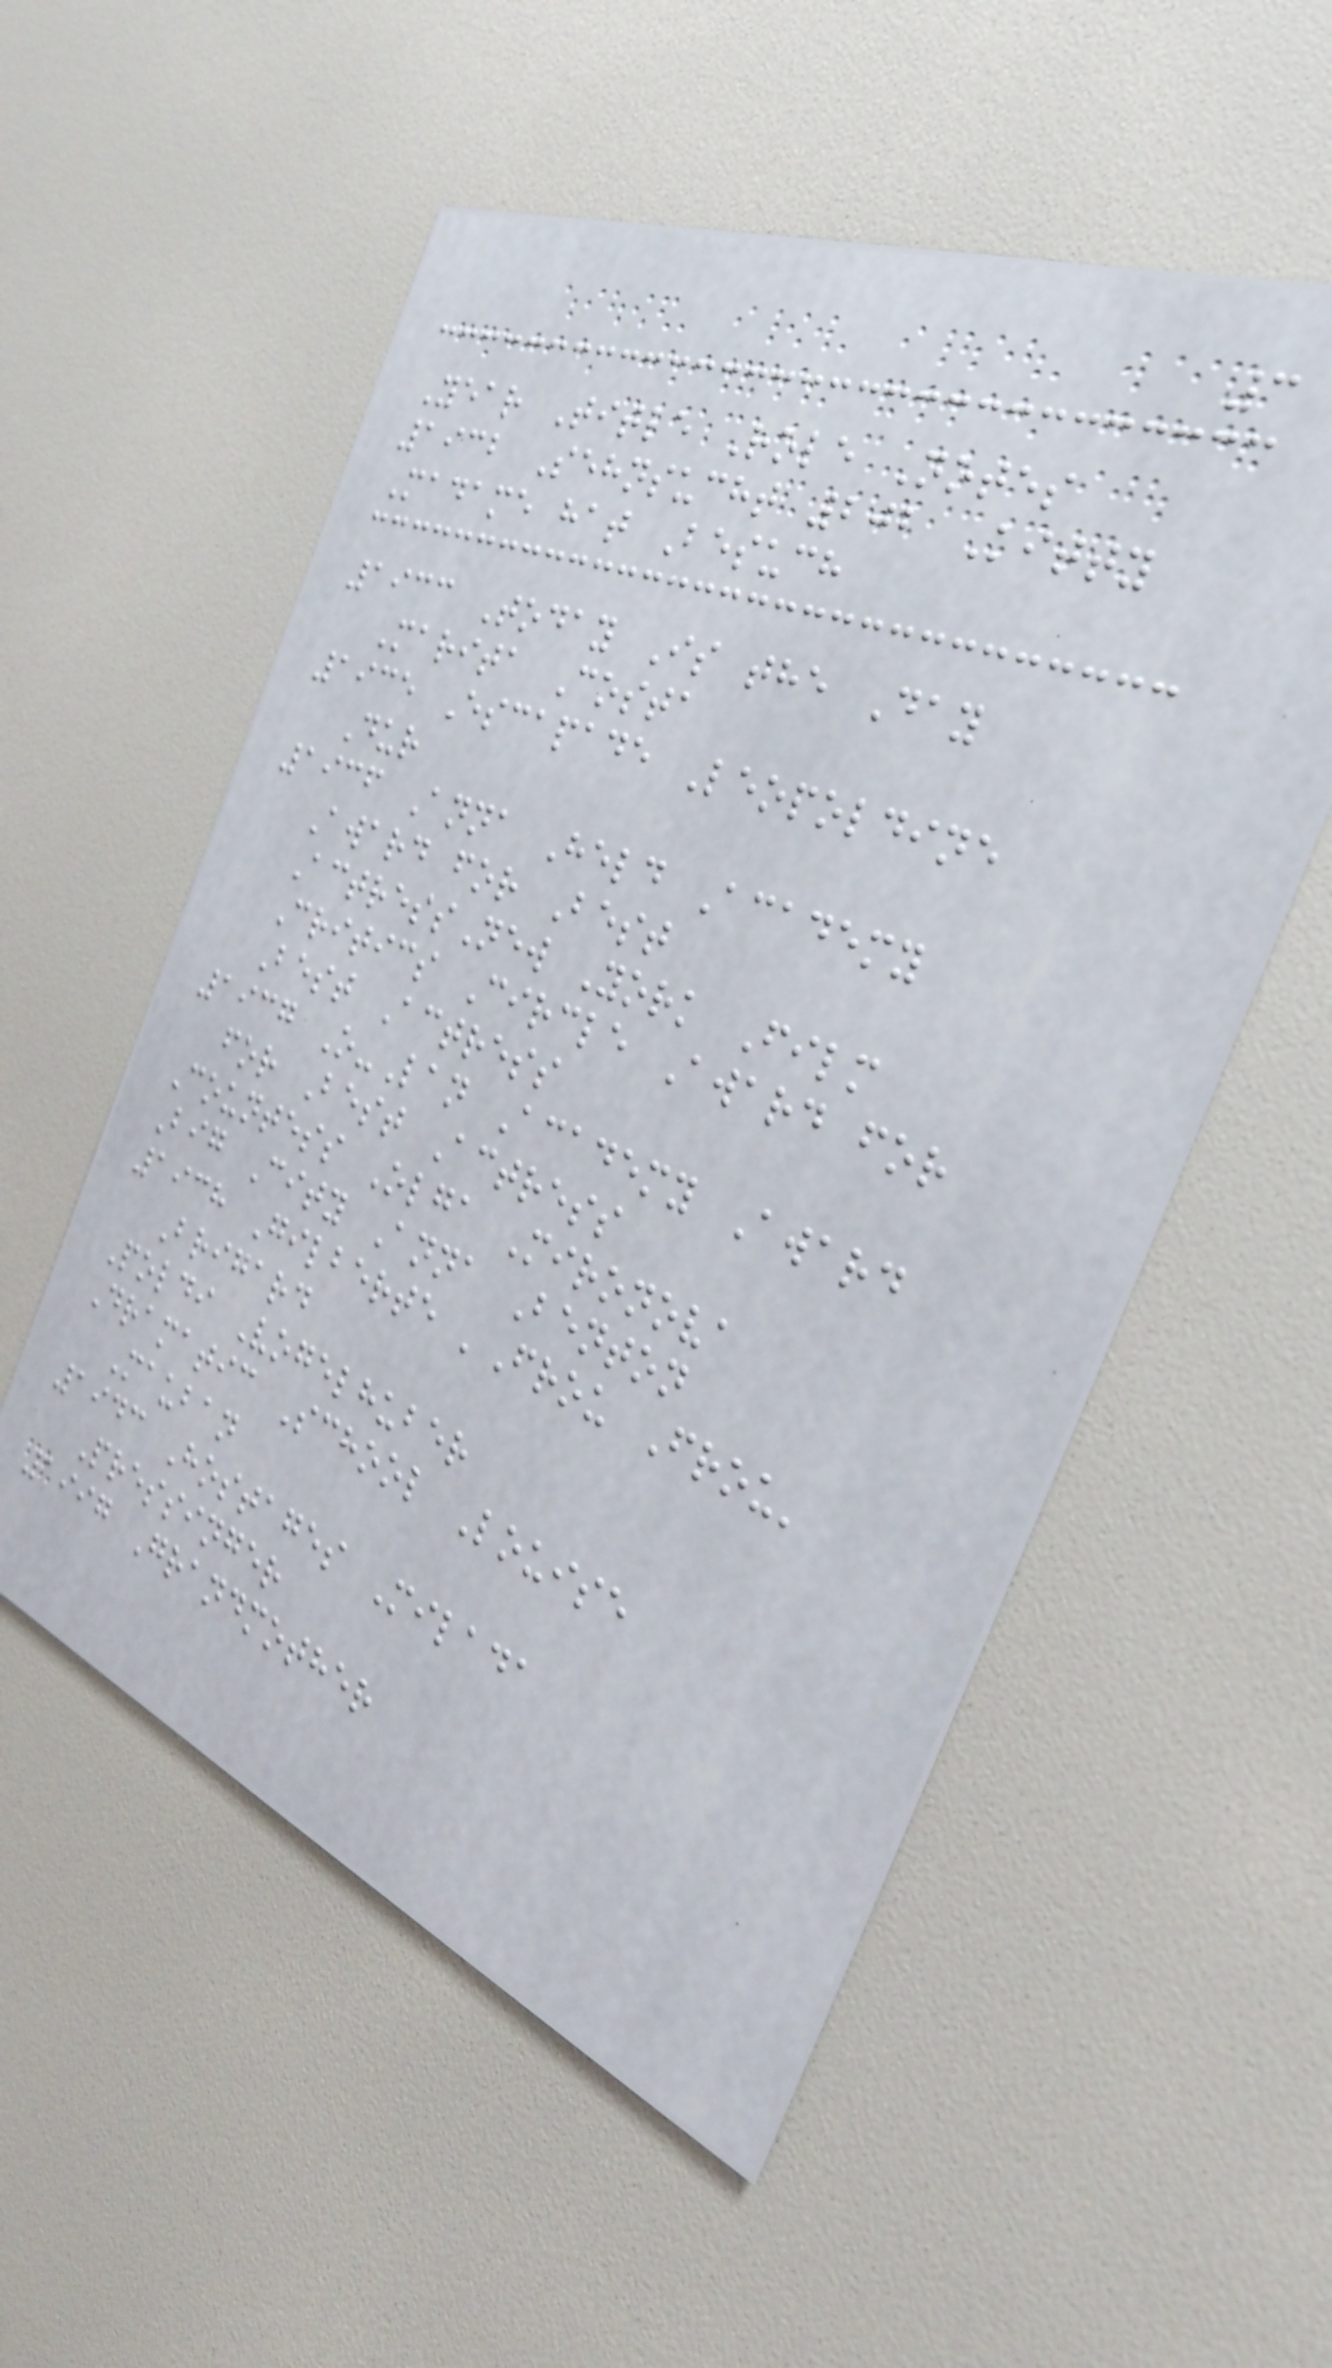3
Year Title Role Notes
1932 Sehnsucht 202 Kitty
Madame hat Besuch
1933 Today Is the Day
Marita Costa
1935 Escapade Leopoldine
Dur
1936 Anna Held Academy
Award for Best
ActressNew York Film
Critics Circle Award for
Best Actress
1937 O-Lan Academy Award
for Best Actress
Countess Olga Mironova
Big City Anna Benton
1938 Gilberte 'Frou Frou'
Brigard
Poldi Vogelhuber
Dramatic School Louise
Mauban
1943 Hostages Milada
Pressinger
1997 Grandmother
